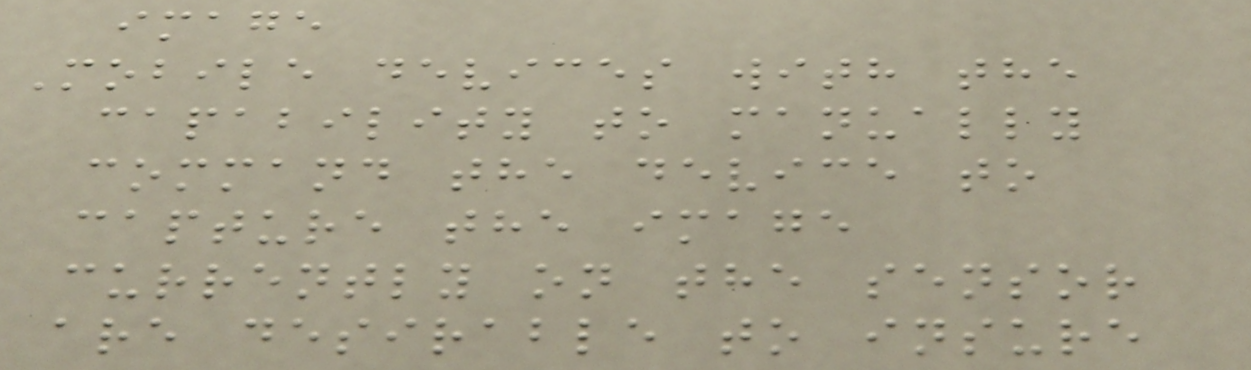image
Mobile devices with the
capability to manually
command the device to
capture the image
currently on the sensor
are desirable to insure
